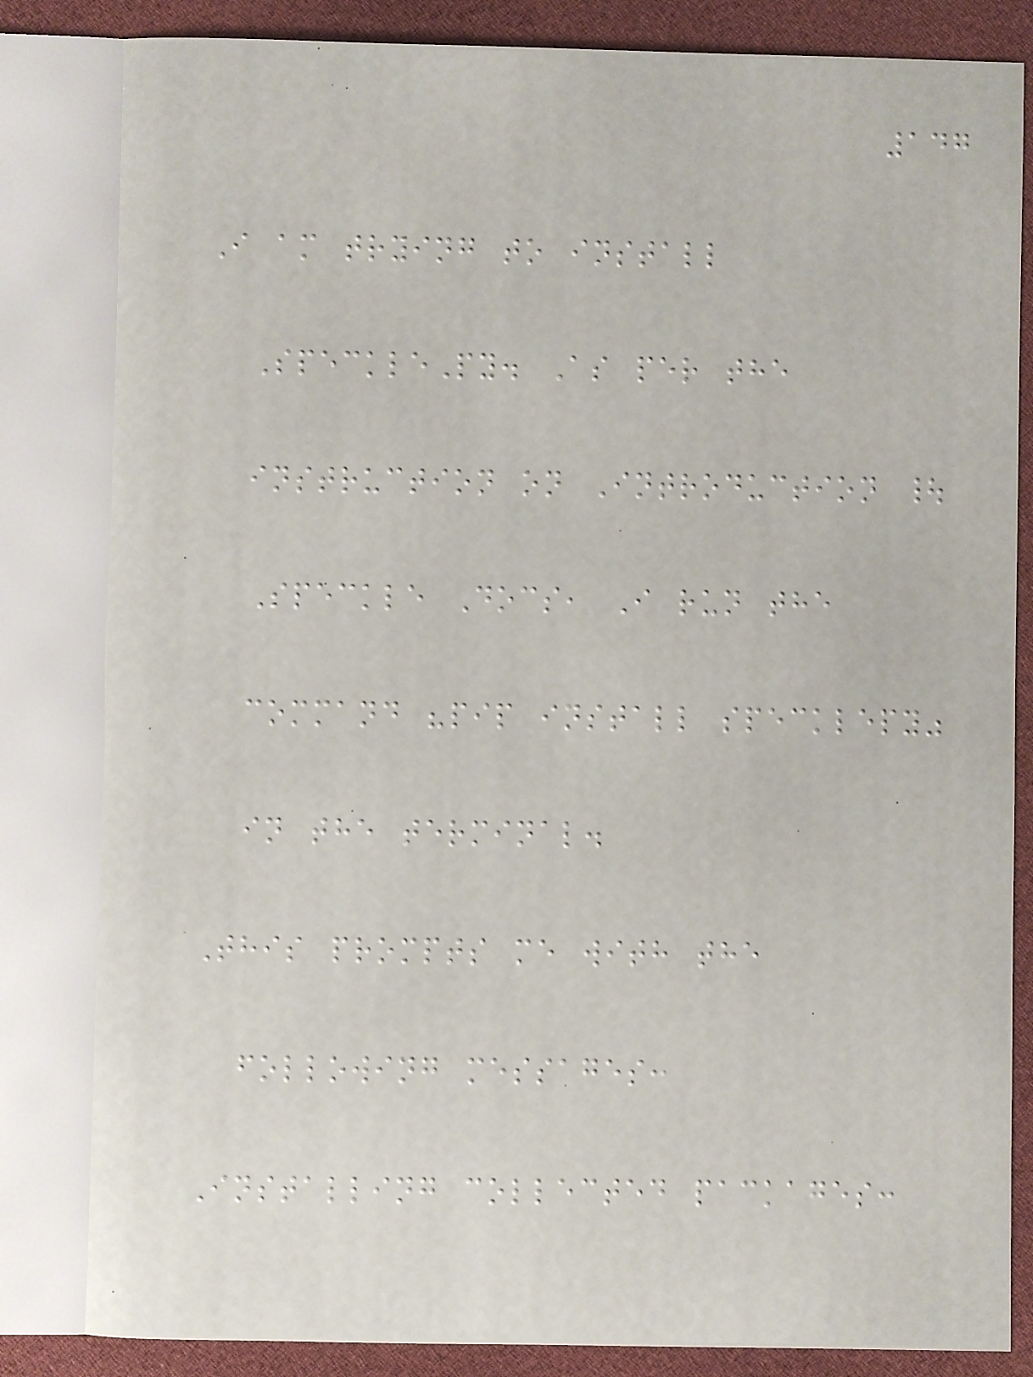147
I am trying to install
SpecklePy. As per the
instruction on Introduction |
Speckle Docs, I run the
command "pip install specklepy"
in the terminal.
This prompts me with the
following messages:
Installing collected packages:
